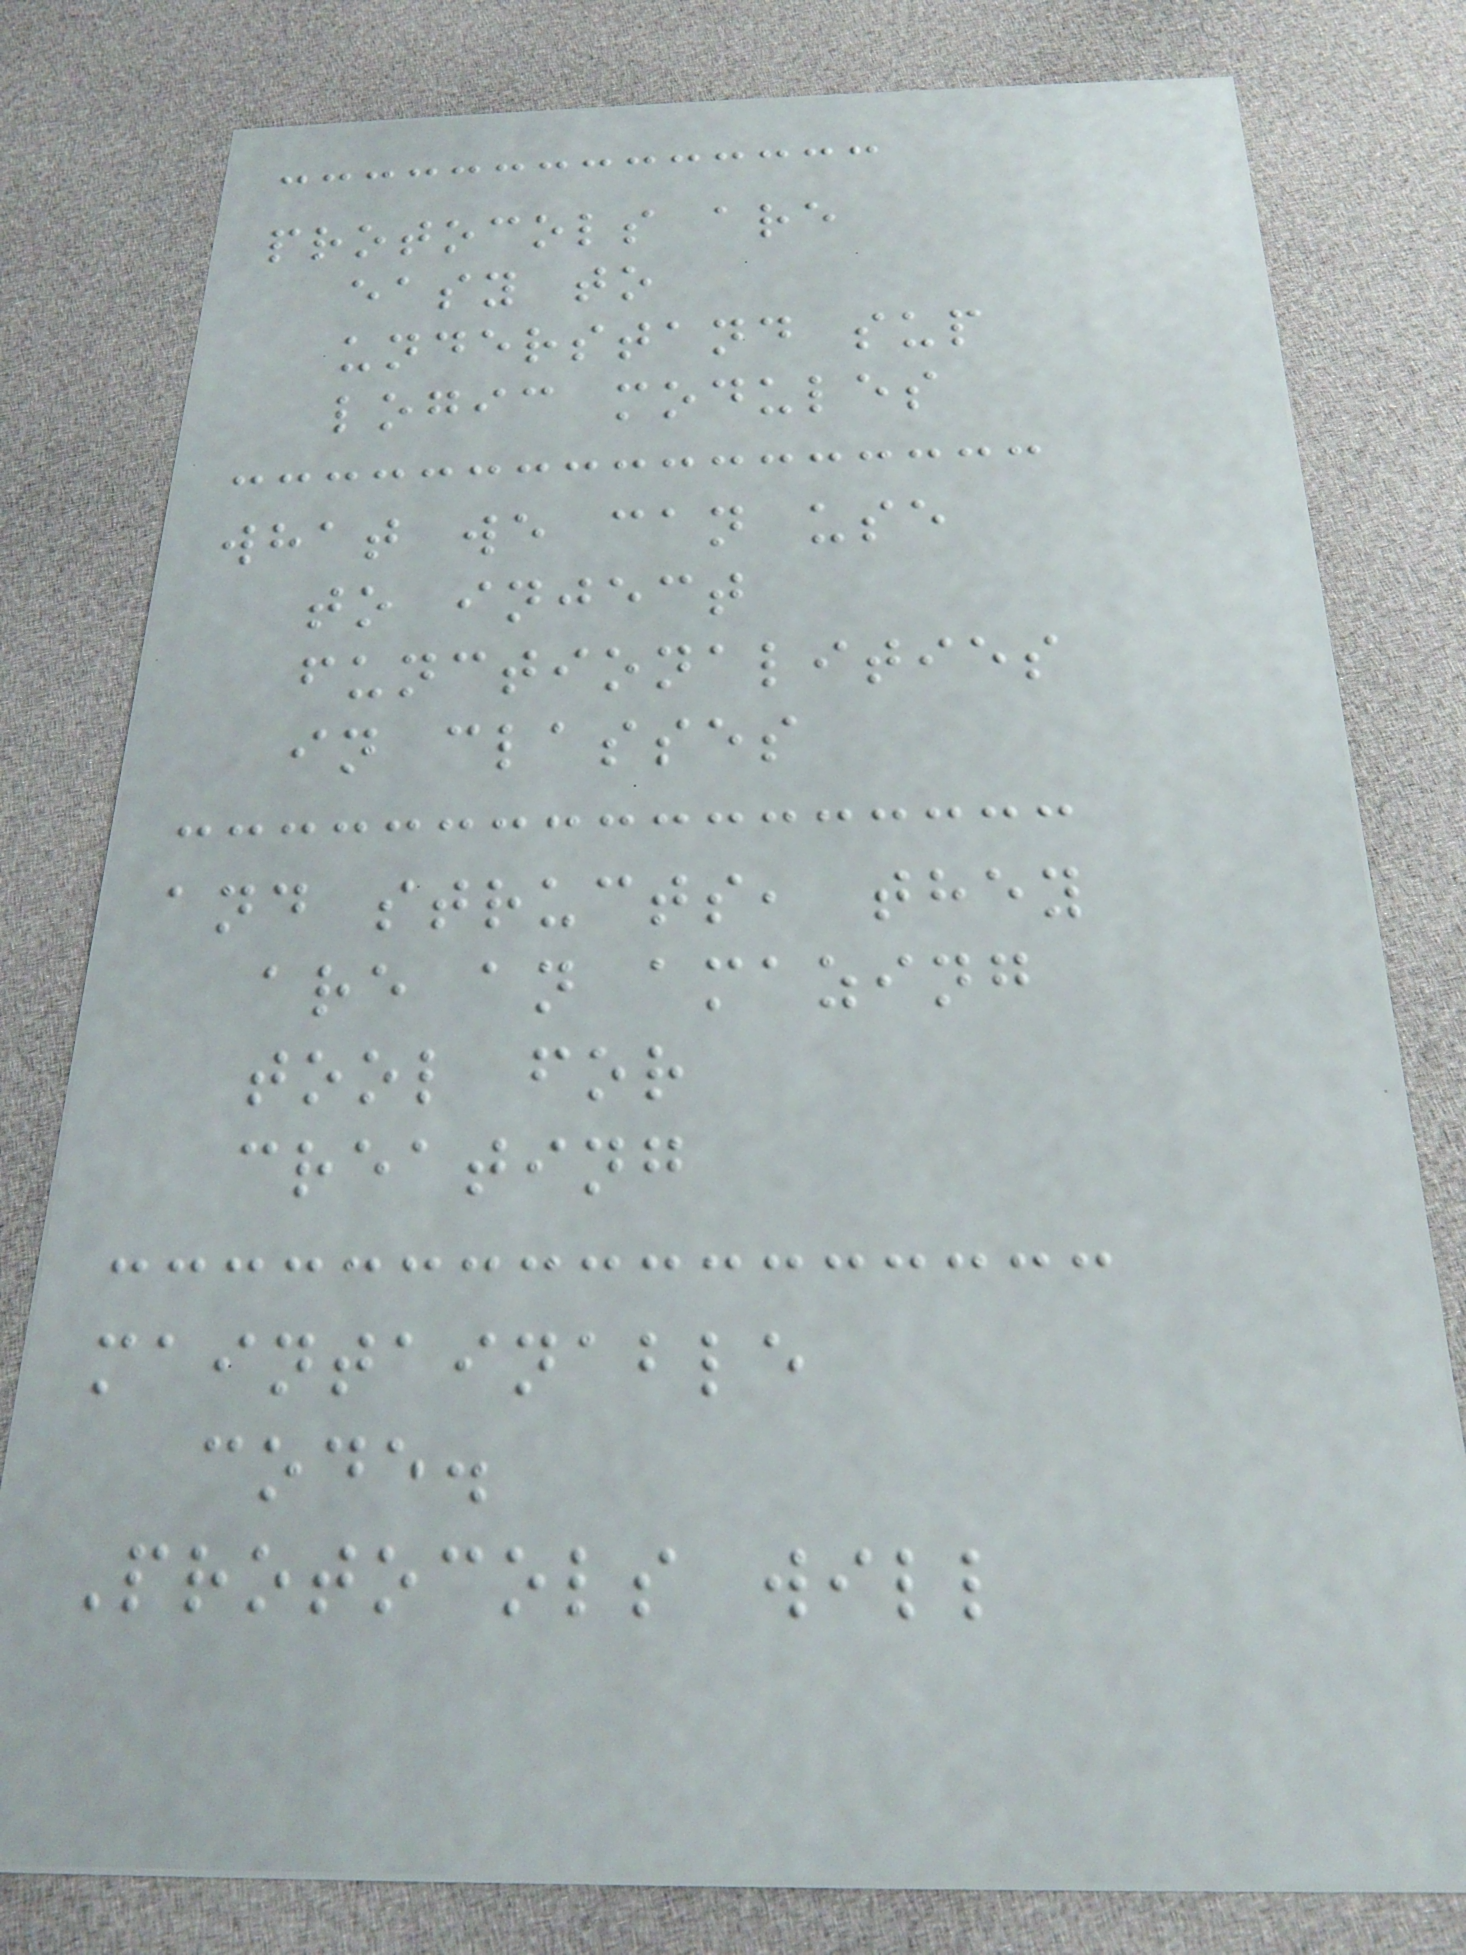protocols are
easy to
understand sup
logic modules
what we can use
to inject
functionalities
in classes
and structs, they
are an amazing
tool for
creating
maintainable
code.
Protocols will
